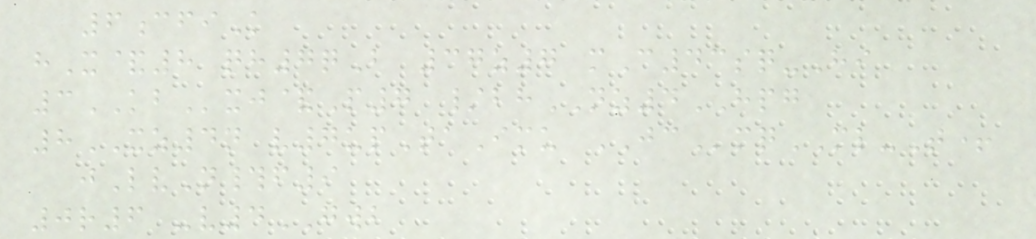6cfiK
hX&8 qh7qB 37z7 mC43sq-Hi
3KBxj&P7 /bhNZ4HPG
8XZ4n v7upTaImu JCmqML-T+
jLvN#f9
0r6 -v4GWB
